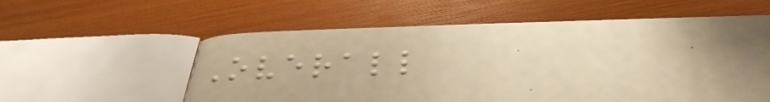Overall
